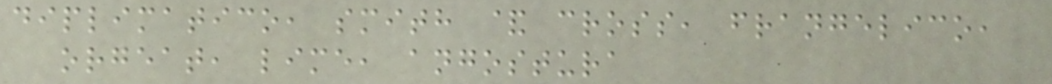diplimatico, smith & cross, frangelico,
orgeat, lime, angostura
